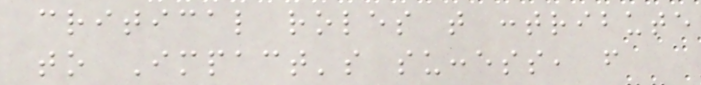critical roles that contribute
to Impact's success, from
